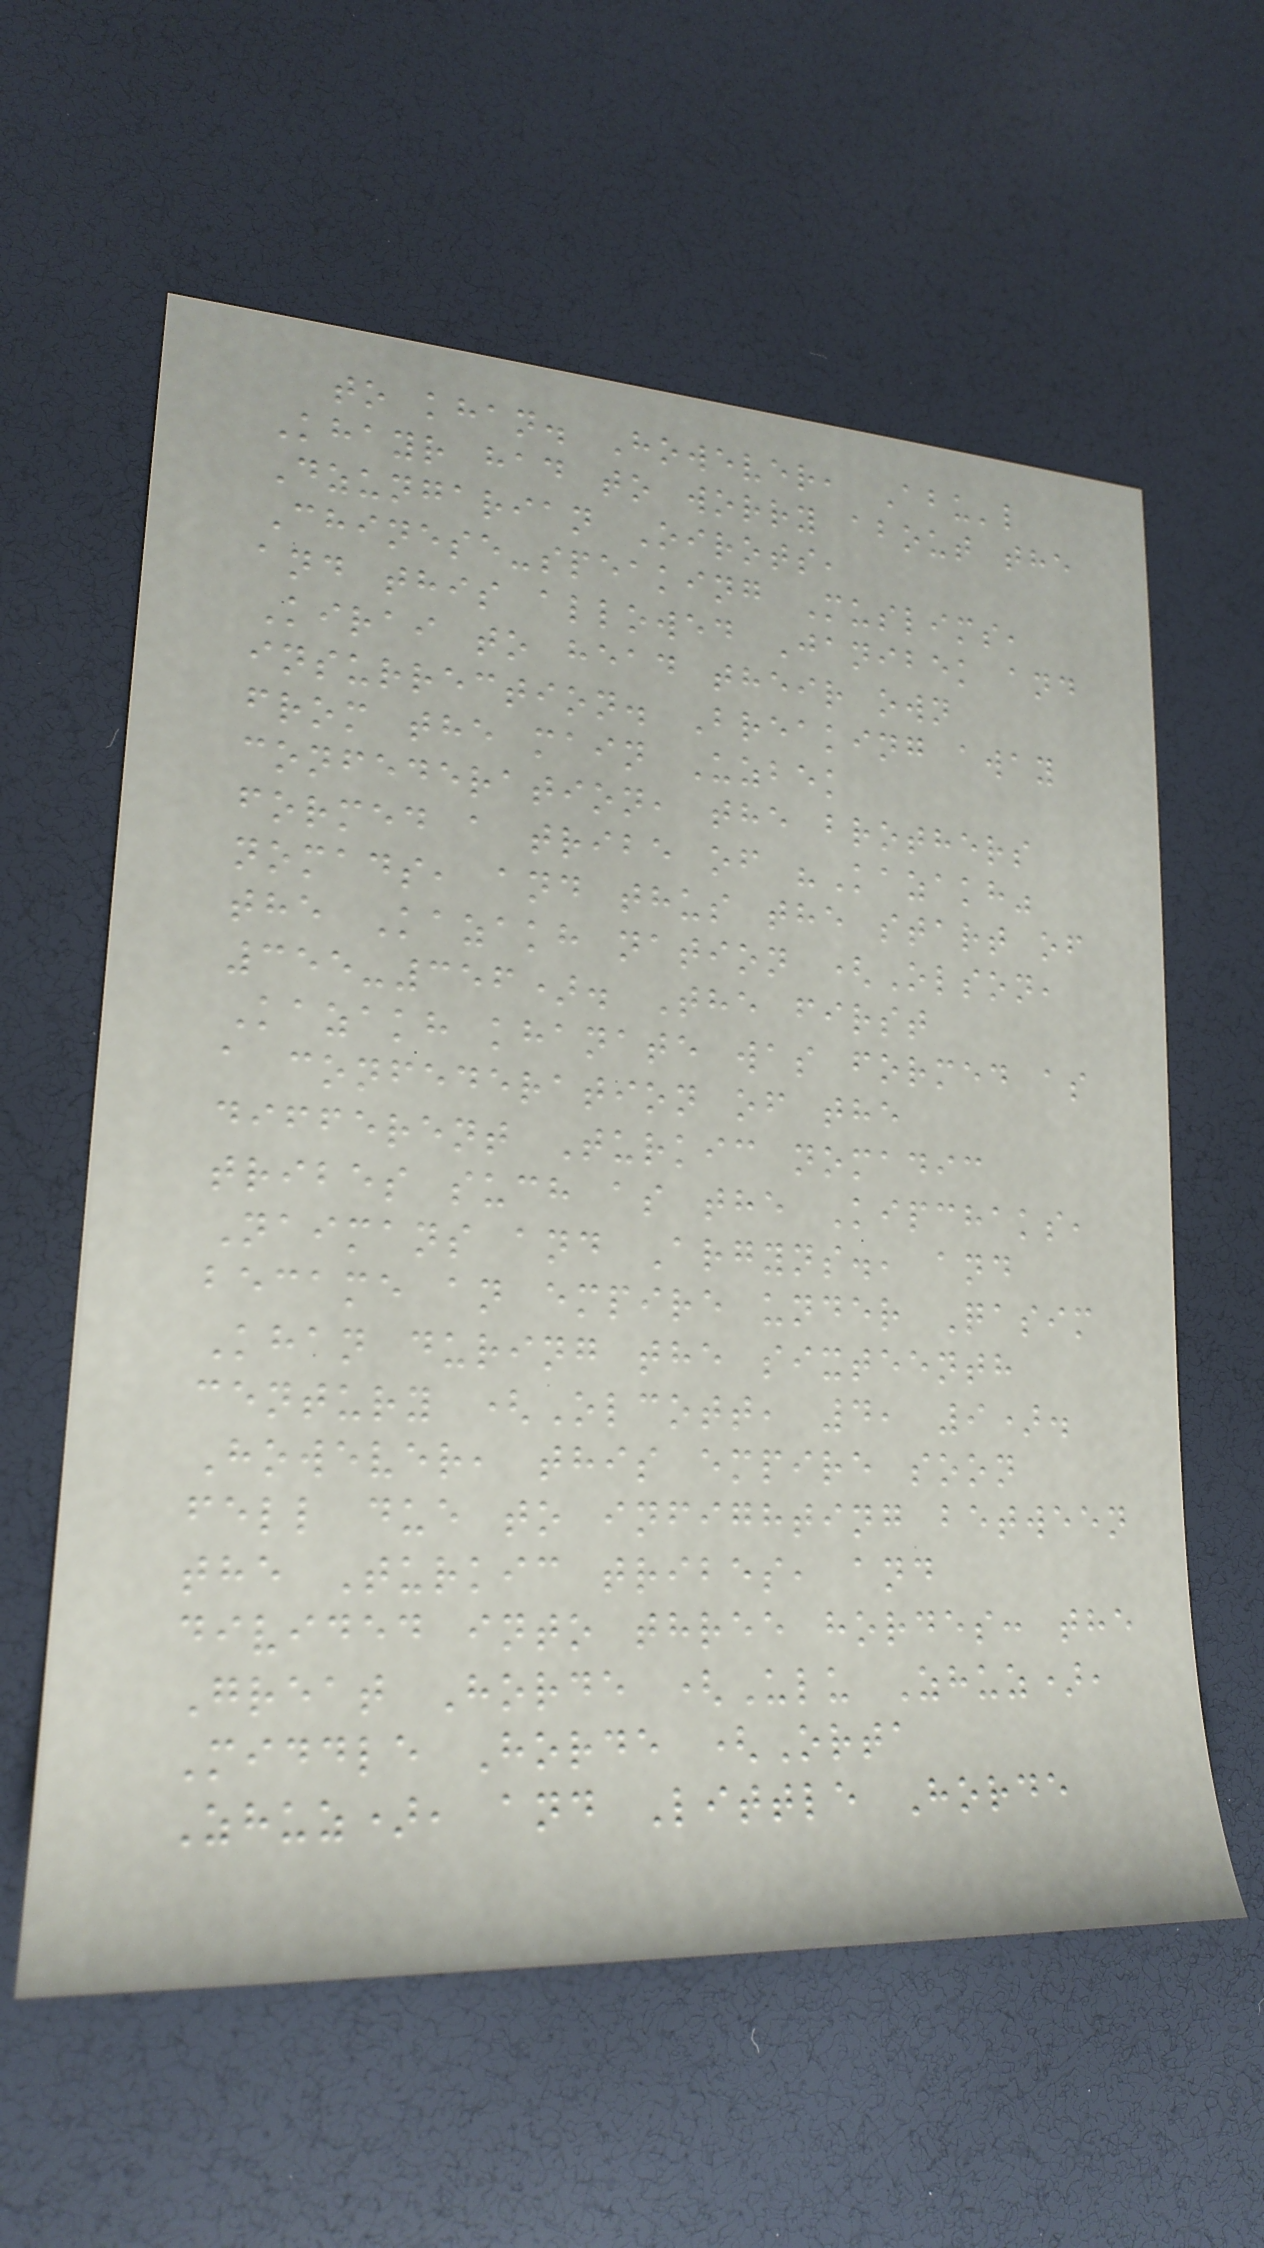to khan. However, Abu'l
Khayr had to worry about the
Dzungarian Oirots,
Chinese-speaking Muslims,
and this allowed Janibek and
Kirai to head their own
insurrection. Breaking away
from the main Uzbek
confederation, the brothers
formed a tribe of "Kazakh"
nomads, and thus the start of
the Kazakh nation (Olson,
355-356). The first
Kazakh khanate was formed as
a confederation of the
different Turkic nomadic
tribes such as the Kipchaks,
Naimans and Argyns., and
became an empire under Qasim
Khan during the sixteenth
century (Olcott, 4, 9).
However, this empire soon
fell due to infighting between
the Turkic tribes, and
divided into three hordes: the
Great Horde (Ulu Zhuz),
Middle Horde (Orta
Zhuz), and Little Horde
